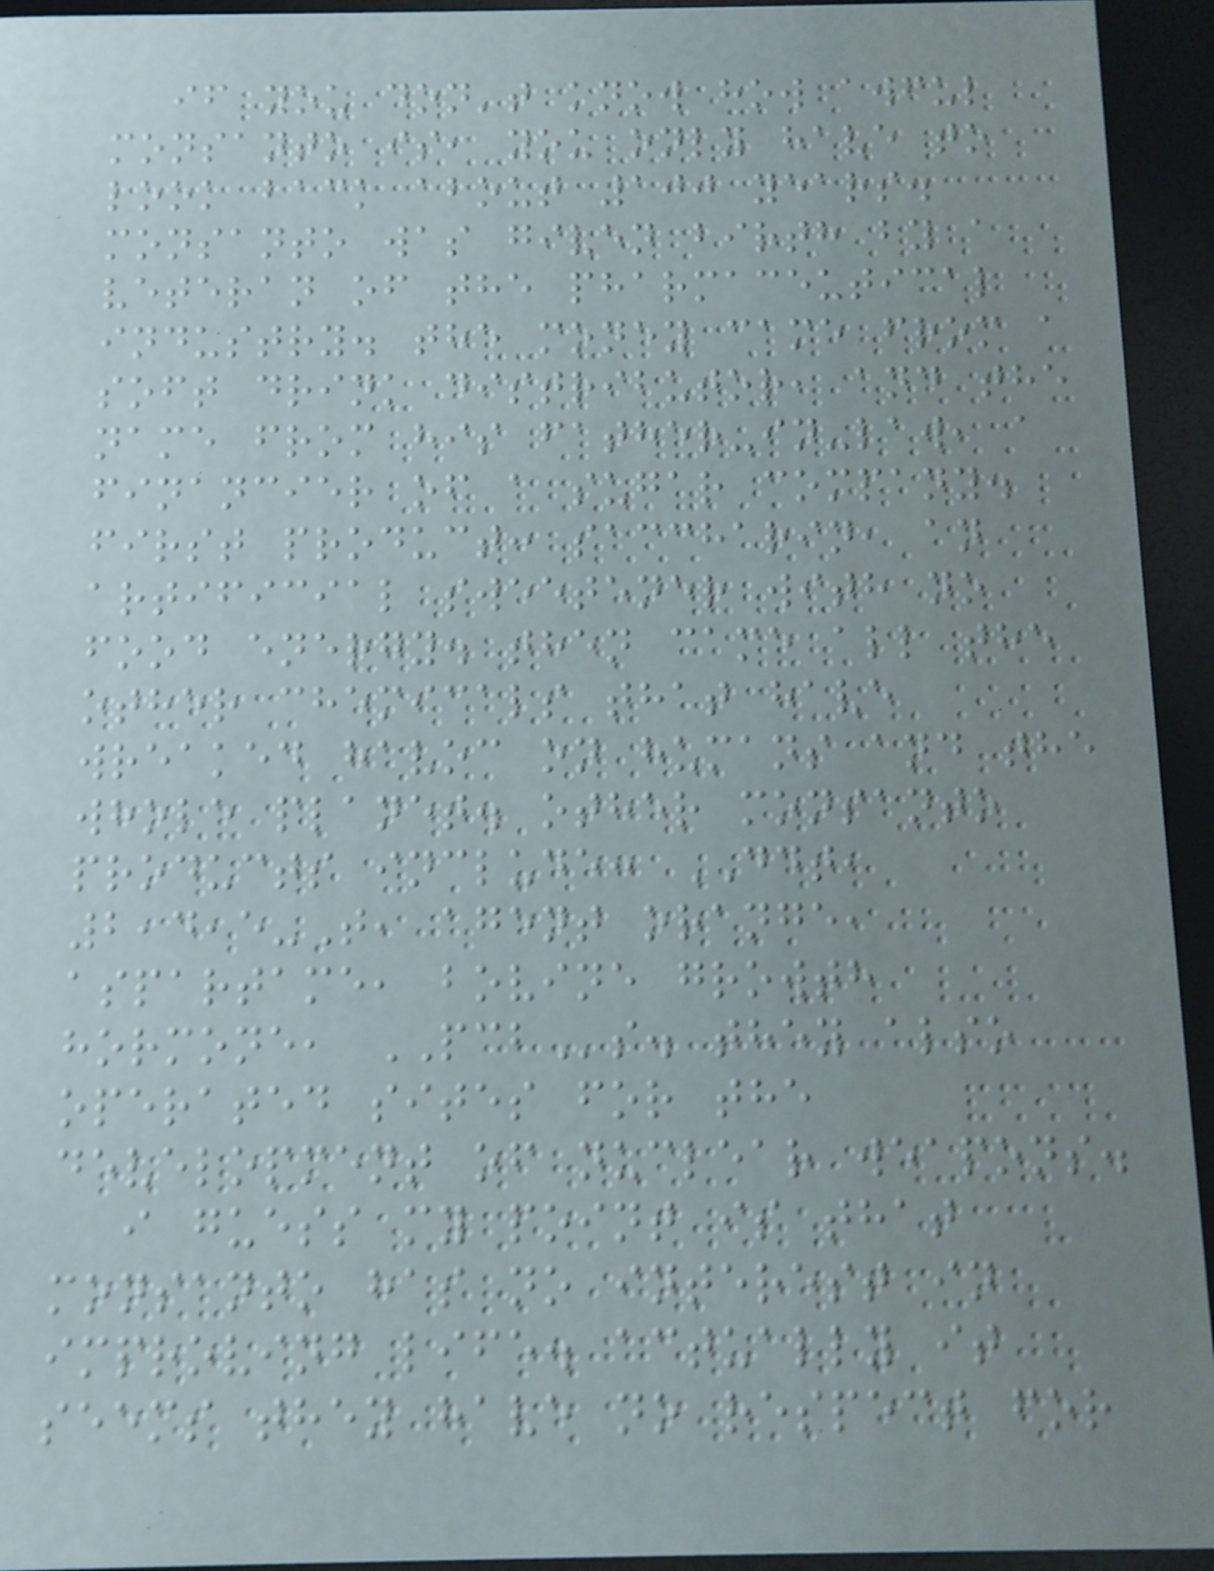if you don't know how awful
monsanto is, you only have to
look back about 100 years.
monsanto was given birth by a
veteran of the pharmaceutical
industry. the money came from a
soft drink distributor, and the
name from his father-in-law, a
financier of a sugar company.
first product: saccharin, an
artificial sweetener with no
food energy. then came all the
other chemicals that have
wreaked havoc on humans and the
whole planet. other monsanto
products include: DDT,
2,4,5-T, agent orange,
aspartame, bovine growth
hormone, PCBs. they also
operated sites for the
development of nuclear weapons.
i guess my point is that
monsanto has no interest in
improving life. actually it
seems they have no respect for
